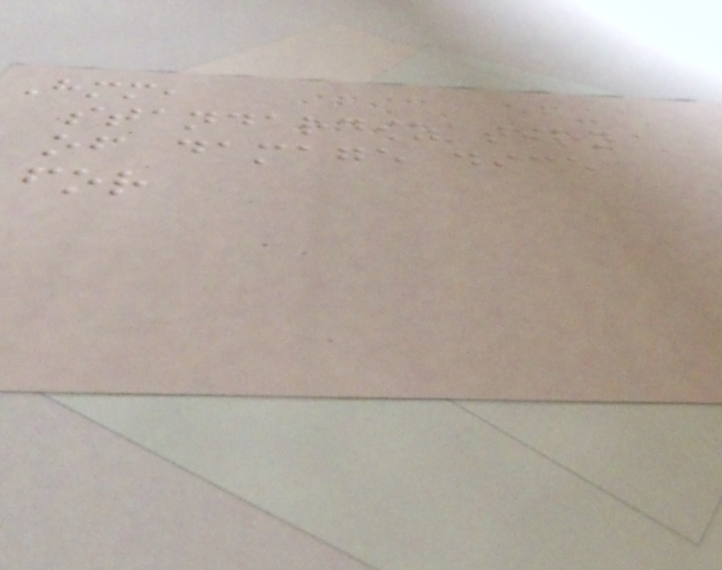Hmm,
standardization
of damage dice
for
